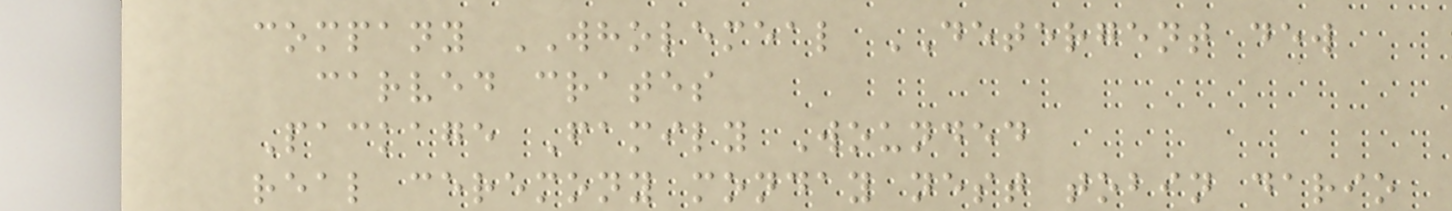company WHOLEMEAL DETERGENT dew
carved crates
Package Family Wounded
real ceremony monday nest tobin dario
